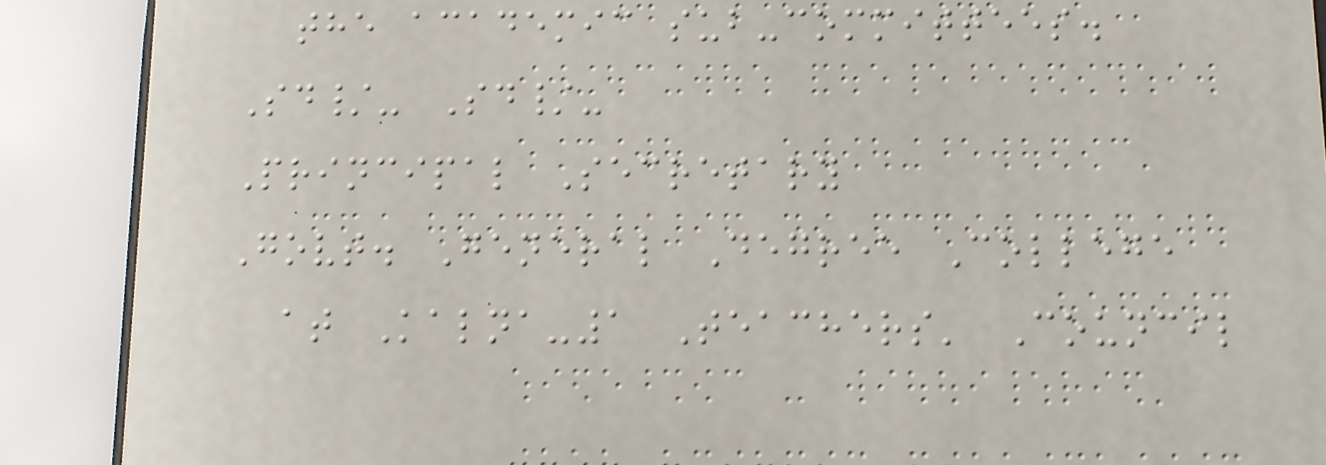the academic sub-committees.
Sd/- Sd/-
Principal Secretary
Govt. General Degree College
at Kalna-1 Teachers' Council
